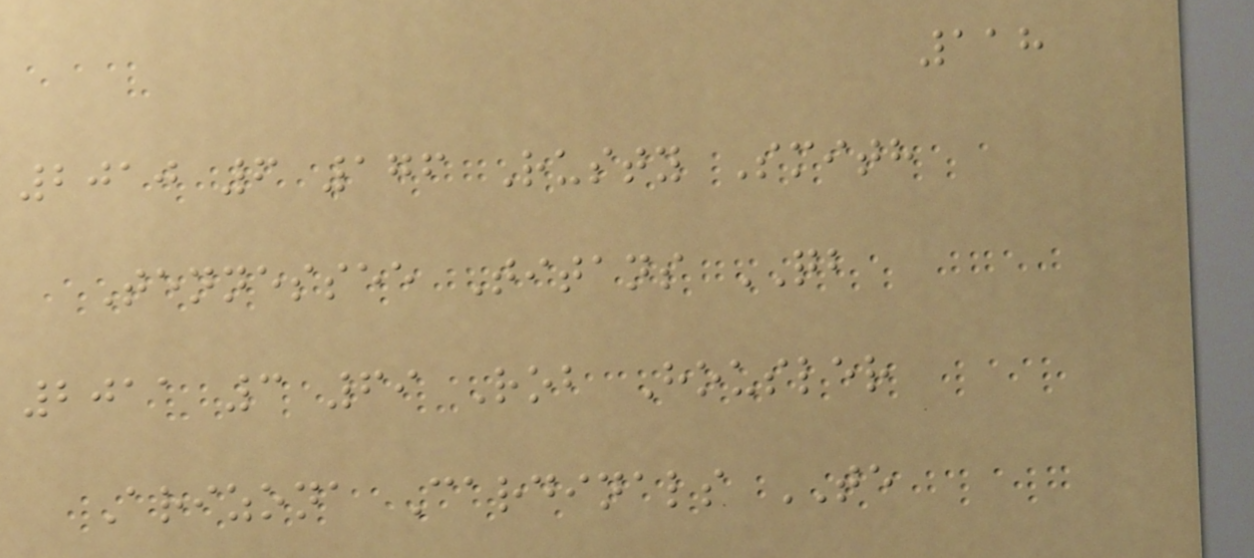118
2010 6 176 Rusty Smith
Tennessee Titans QB
2011 3 69 Rob Housler
Arizona Cardinals TE
